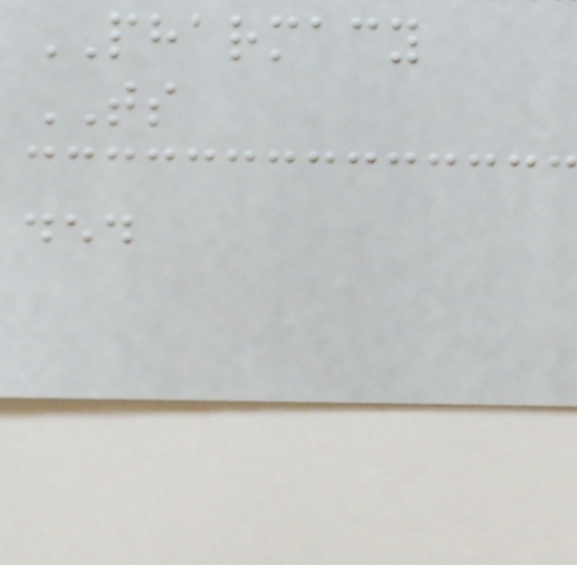PHARMACY
TS
ded
